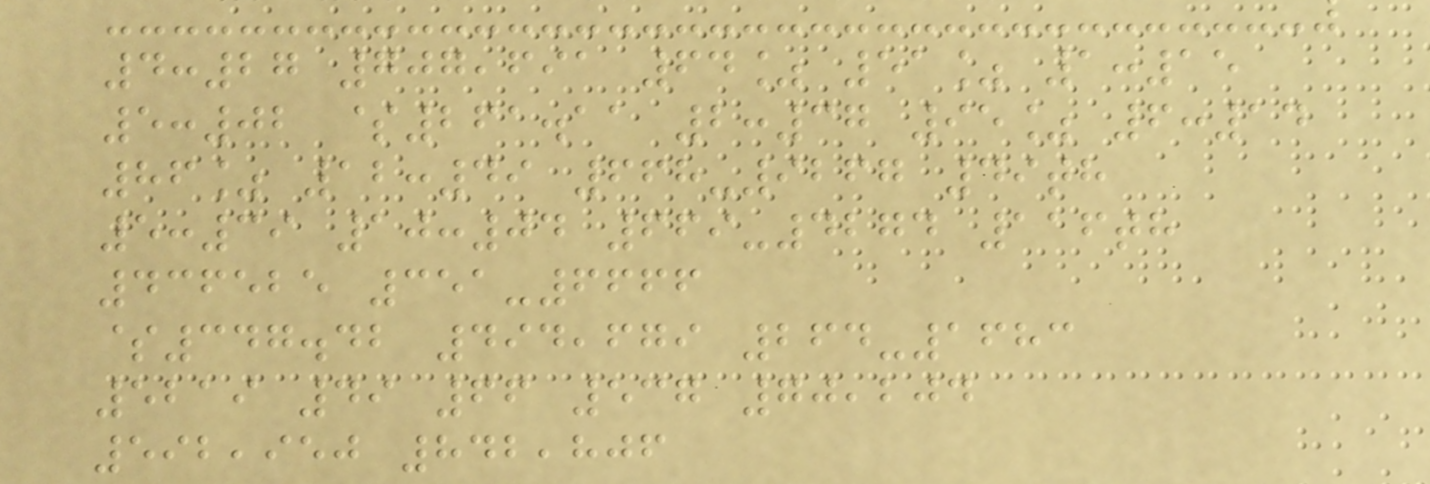4:27 707,691 64% 51% 1:15
5:02 $261.11 2:37 95% 6:14
86% 12:49 668-9267 49th
5:39 10:04 669-4274 116th
436525 351-6666
$347.42 494,679 264-1683
5219 49 66 537 70,204
592,950 842,806
